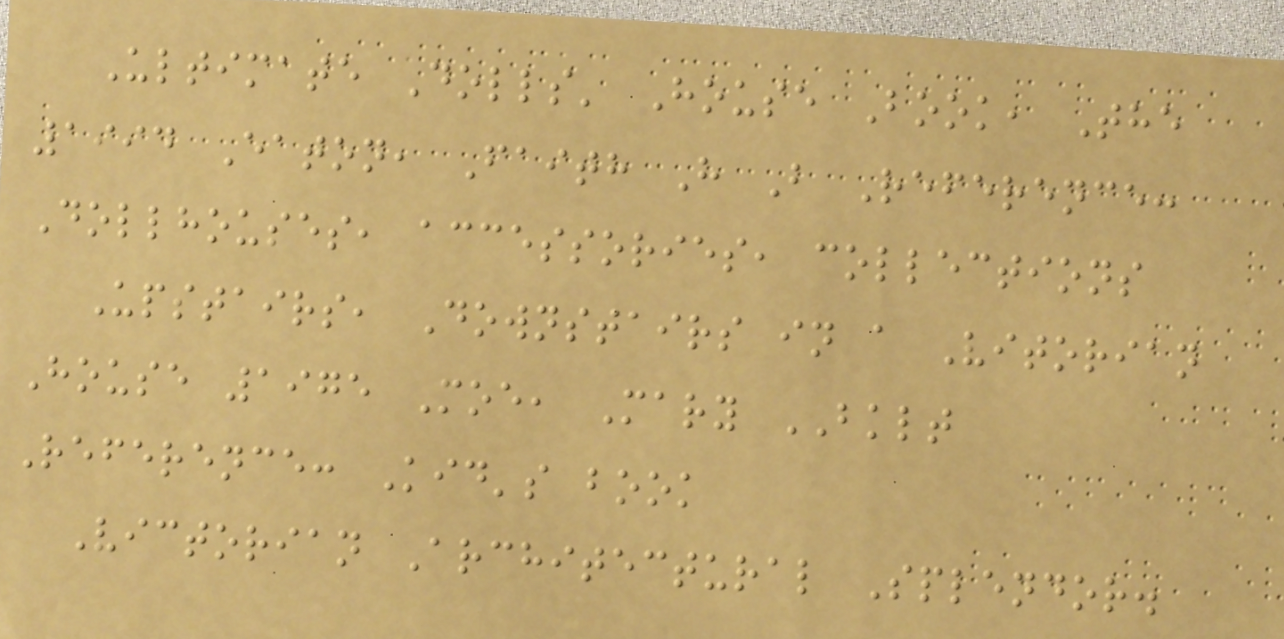Ultimate Dolls' House Book, The
1994 Eaton, Faith H B Reference:
Dollhouses, accessories, collections
Upstairs, Downstairs in a Vitorian
House 1975 Moe, Mary BKLT
Reference: Kid's book
Victorian Architectural Splendor.
